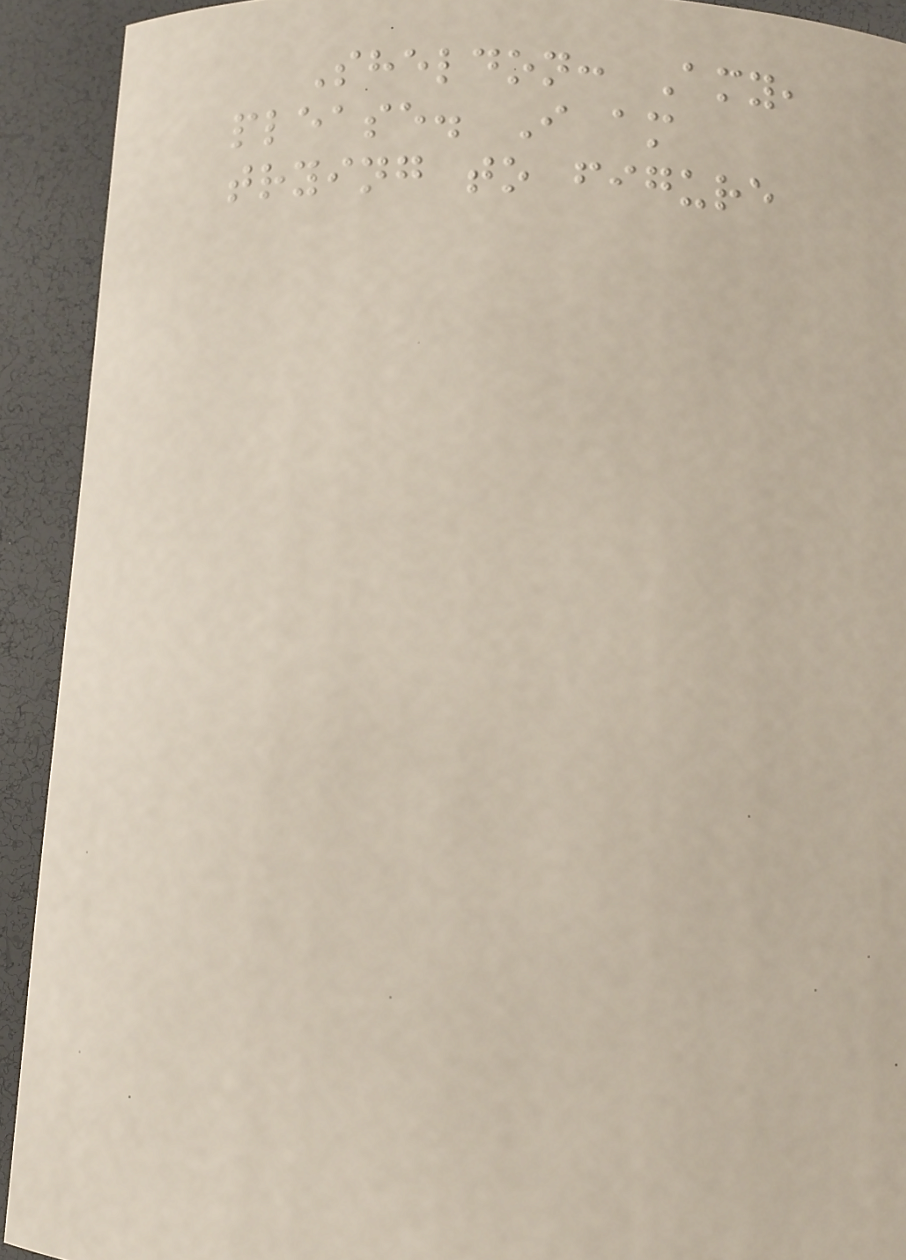Sheldon: Amy,
please. I am
trying to figure
